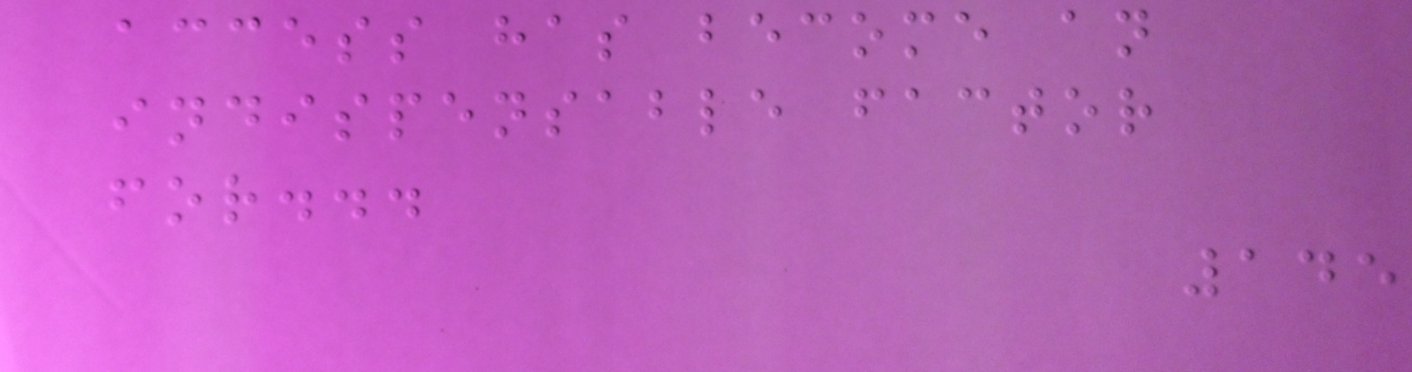access has become an
indispensable factor
for...
145
